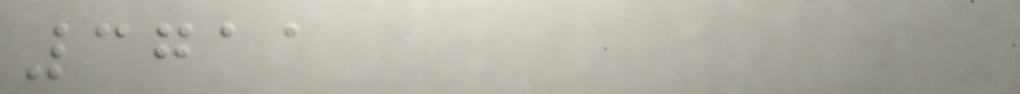3711
